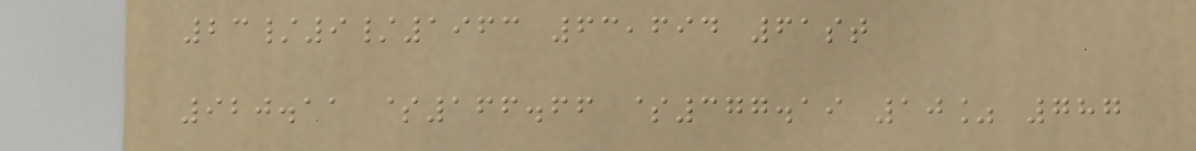23/9/1963 63,694 61st
920.11 $166.66 $377.19 10% 787
